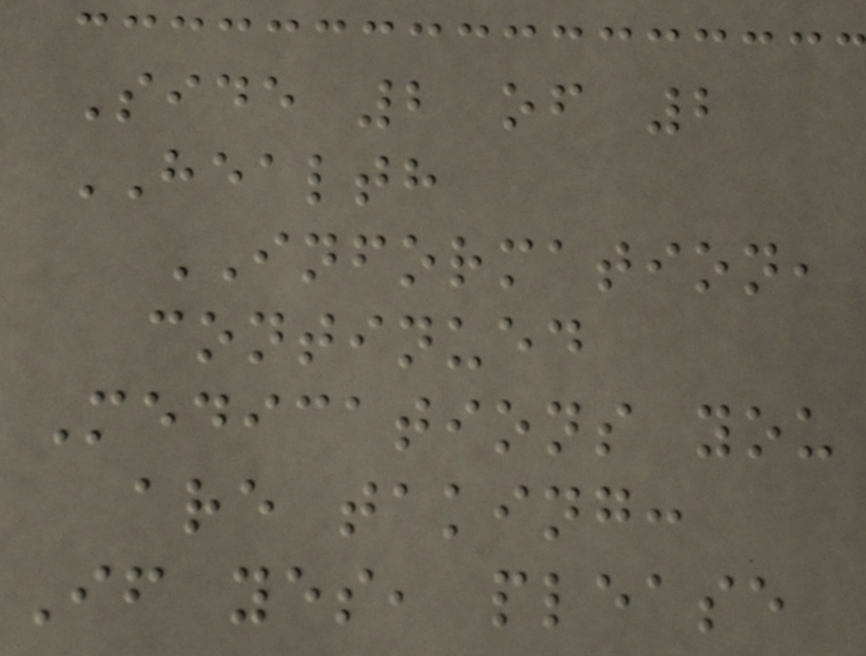Side 2 of 2
HEALTH
INFORMATION,
continued
Medications you
are taking:
If yes, please
